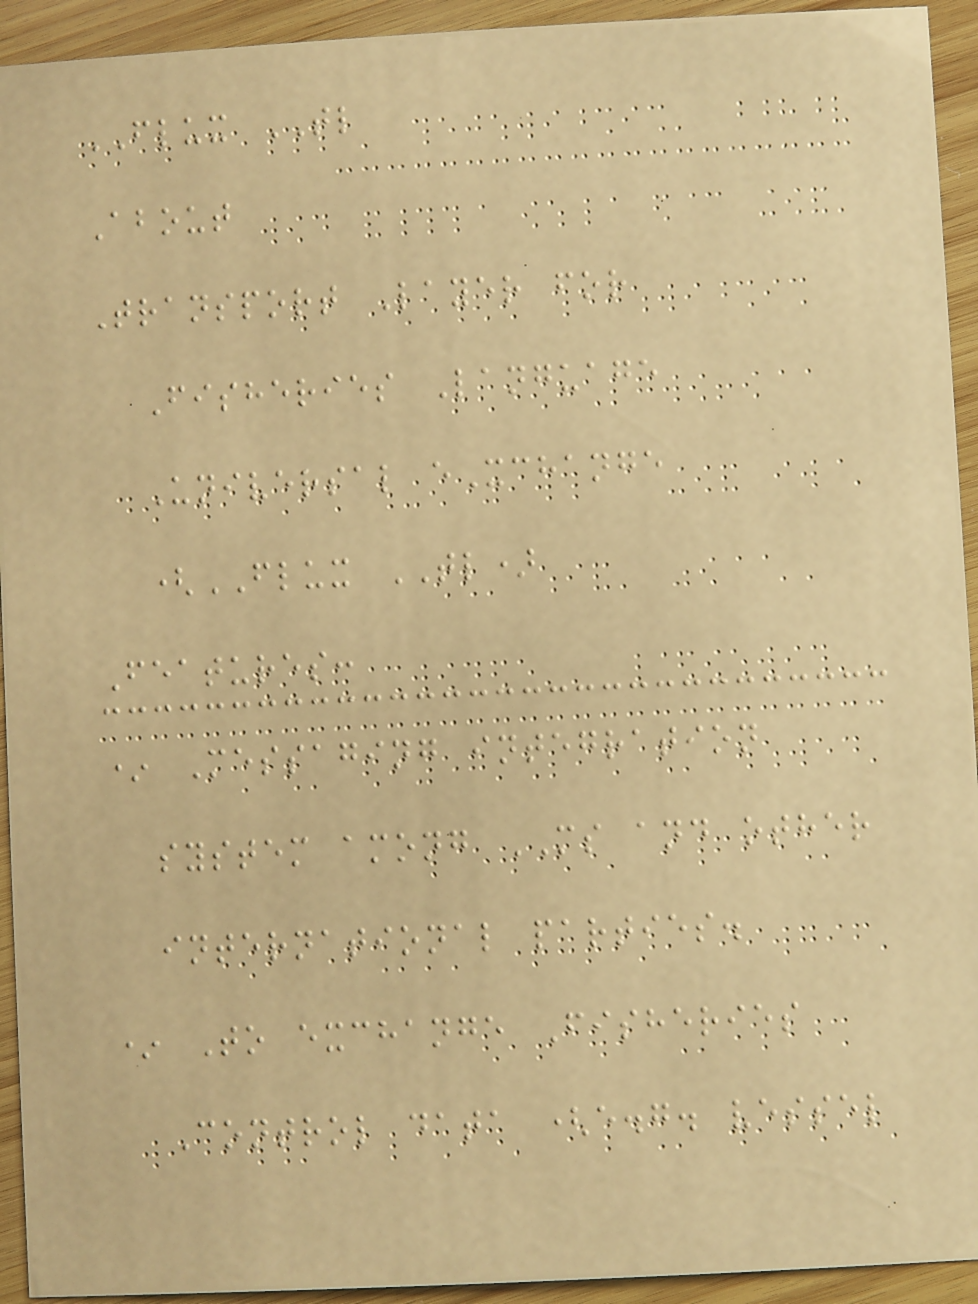FLUX TL
About
Transport Layer for
Fisheries Language
Universal eXchange
(FLUX TL)
Features:
* Messaging integration
system among MS and other
international parties.
* To exchange Fisheries
Control data (e.g. vessel
